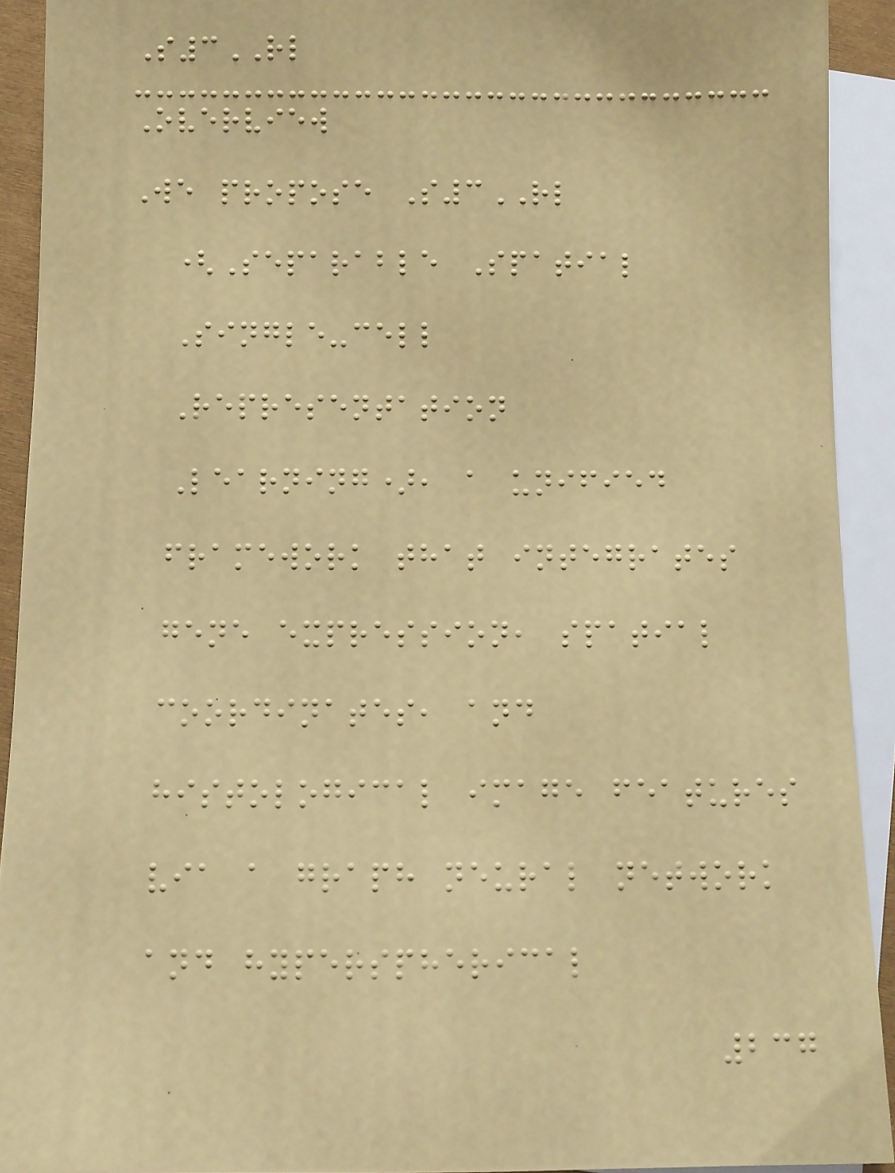S3RL
Overview
We propose S3RL
(Separable Spatial
Single-cell
Representation
Learning), a unified
framework that integrates
gene expression, spatial
coordinates, and
histological image features
via a graph neural network
and hyperspherical
237
